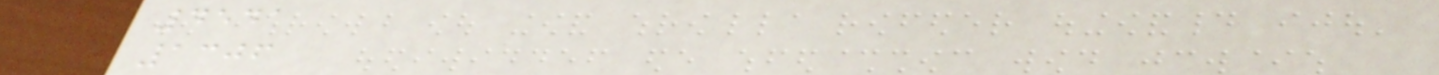4541
1306
